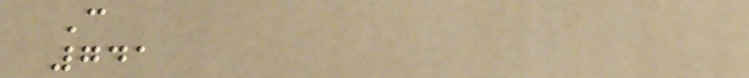C
741
